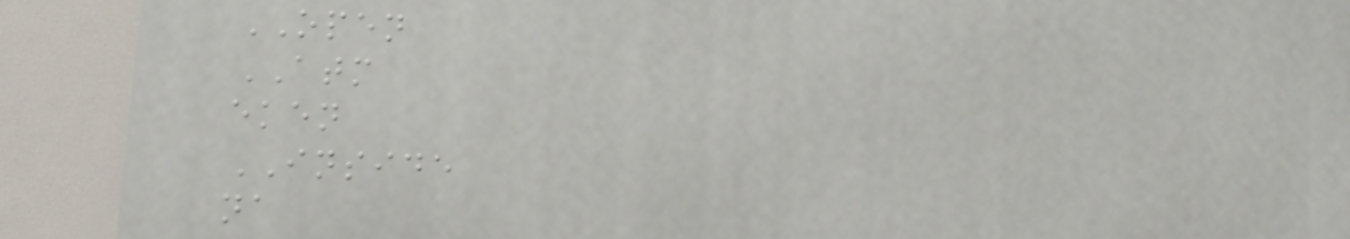OPEN
ATM
eken
INSIDE
na
